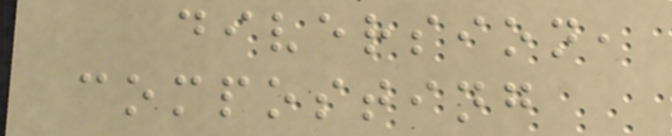diversion,
composting
